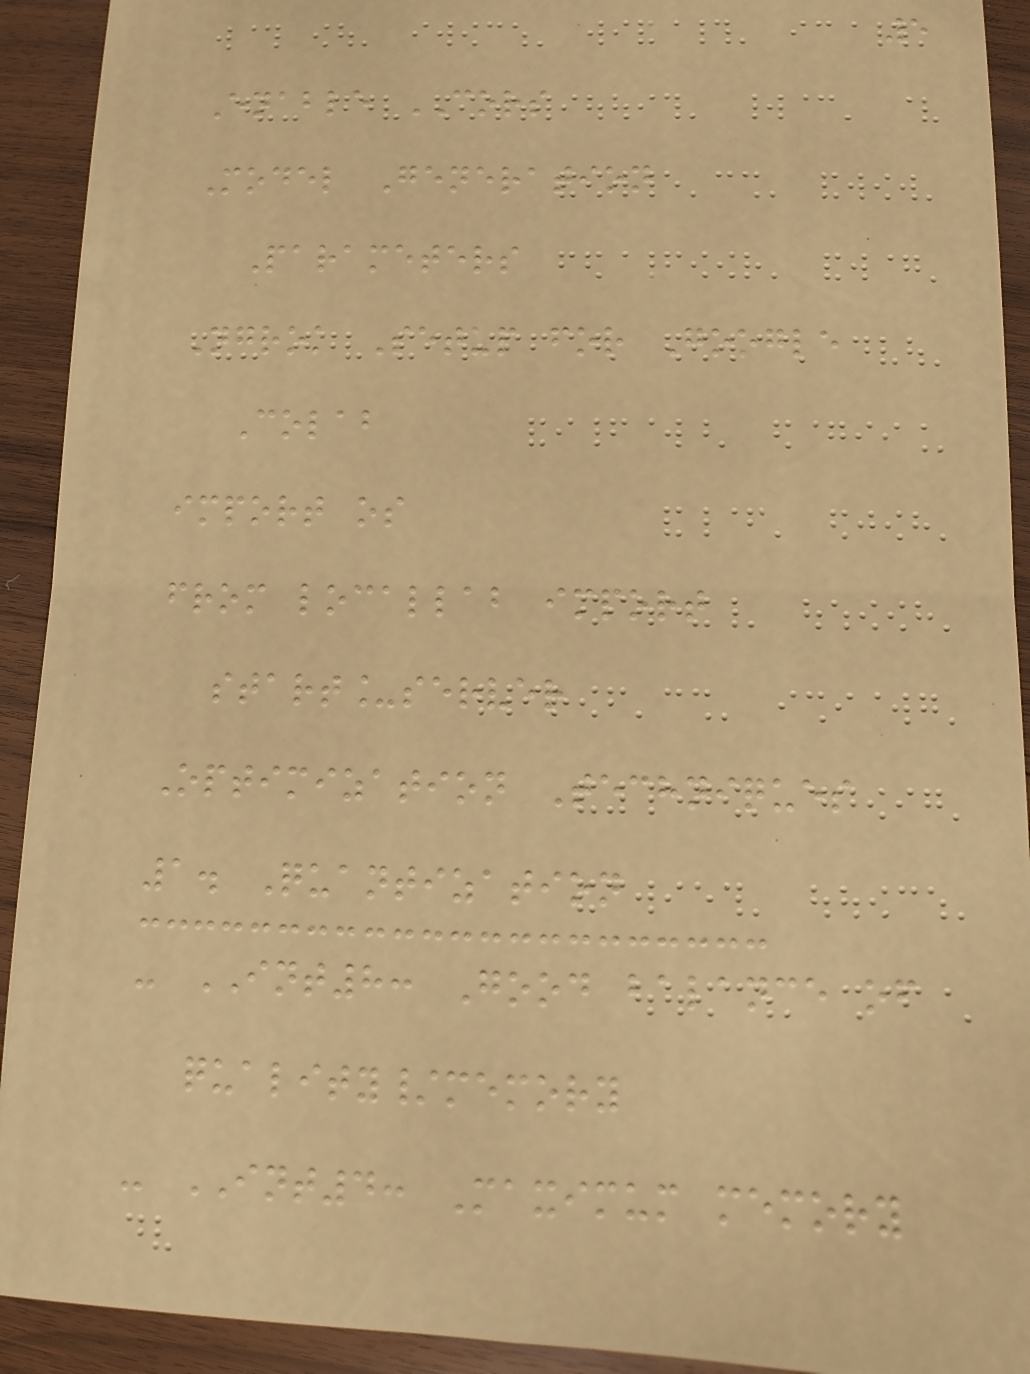5
Enable CORS
Model Generation
Parameters
Ngrok Setup for Google
Colab
import os
from locallab import
start_server
Optimization Techniques
1. Quantization
- INT8: Good balance of
quality/memory
- INT4: Maximum memory
